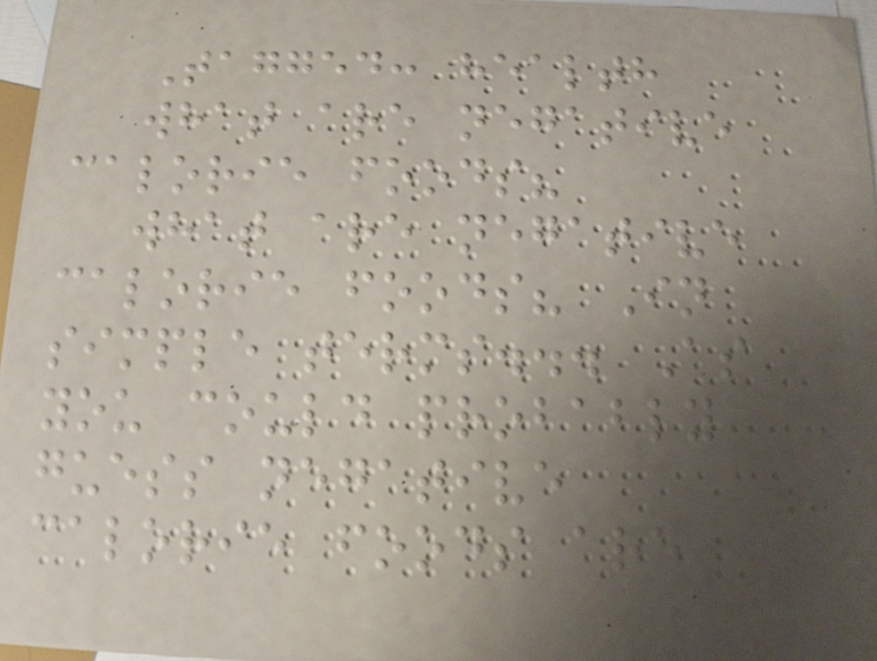Tagged: health
what are negative
calorie foods?
what are negative
calorie foods? In
simple terms... As
you could probably
guess negative
calorie foods are
